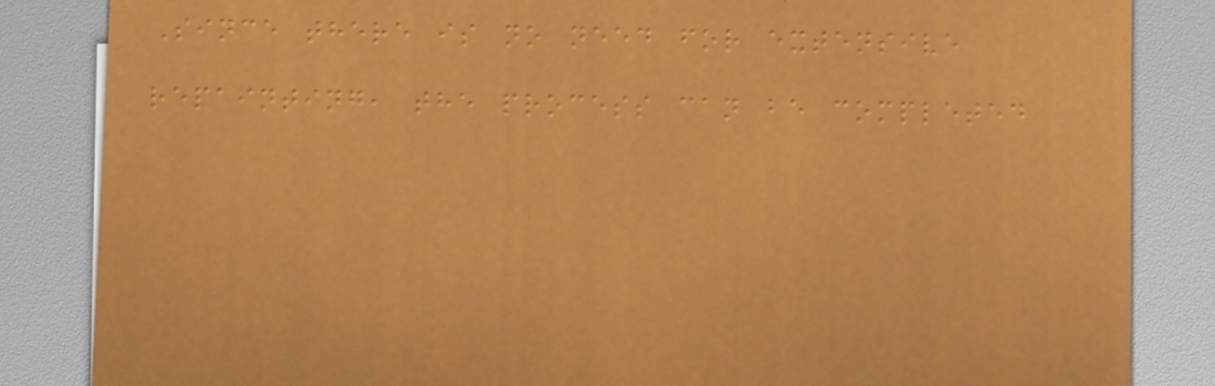Since there is no need for extensive
repainting, the process can be completed
